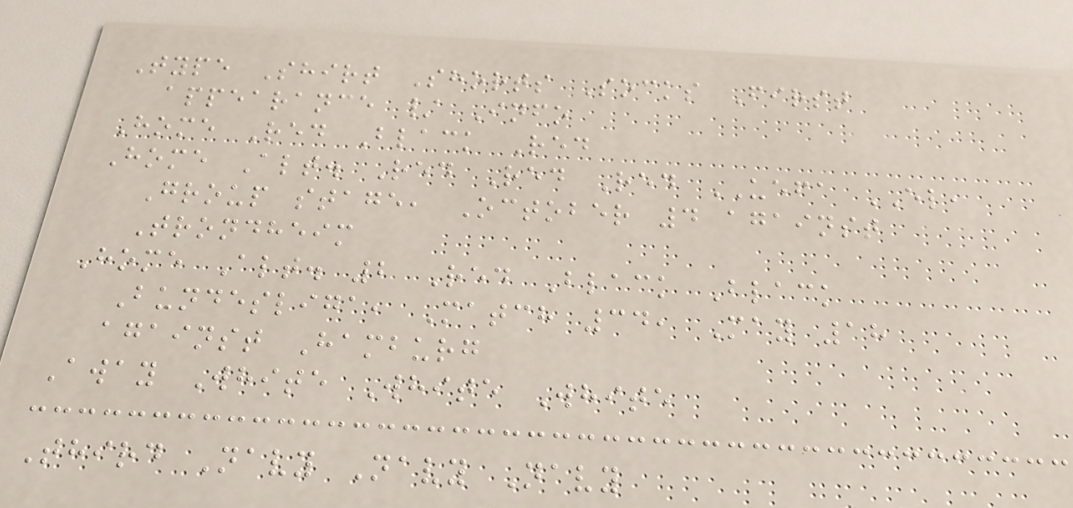Type Shirt Shorts Socks First
appearance / Info
Home Red Black Red
Home Alt. Red Red Red UEFA EL,
Group stage, October 4 against
Trondheim
Home Alt. 2 Red Black Black
Bundesliga, Match 34, May 18
against Hamburg
Away White White White
Third Navy Navy Navy
